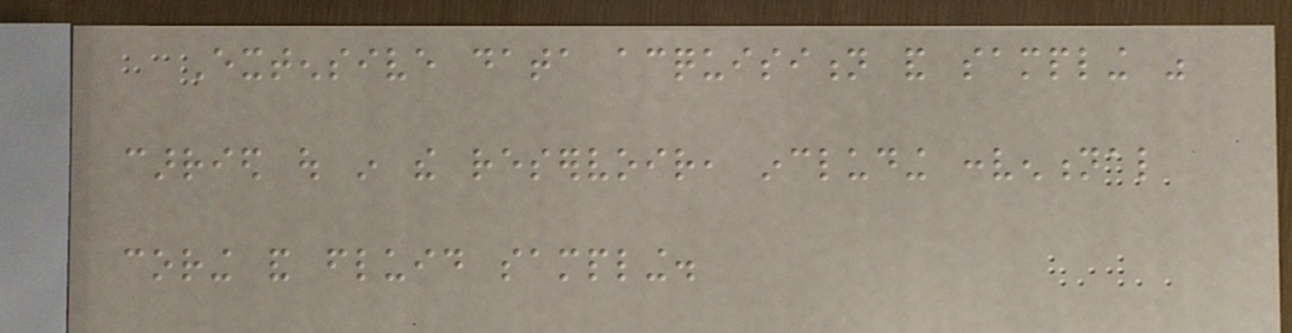Extensive data acquisition and sampling was
carried out in the reservoir, including conventional
coring and fluid sampling.
